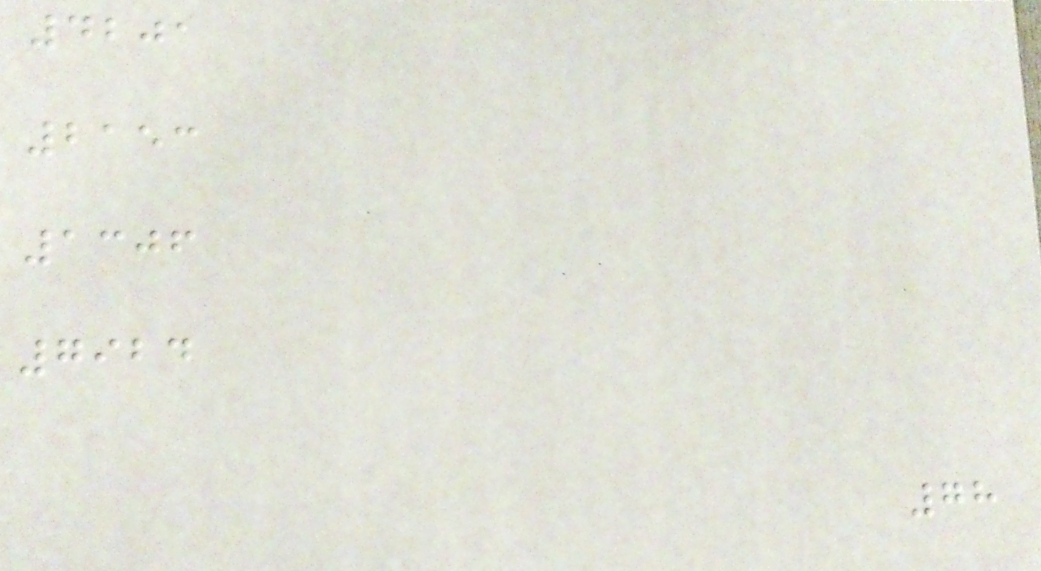4201
2153
1306
7924
78
